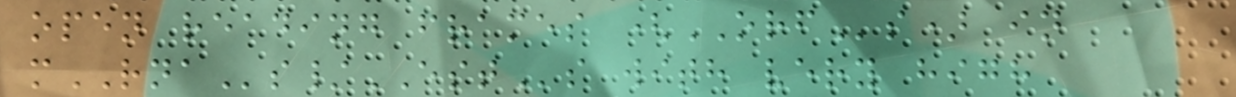open reading frames (ORFs) in
mRNAs/ESTs with very high
